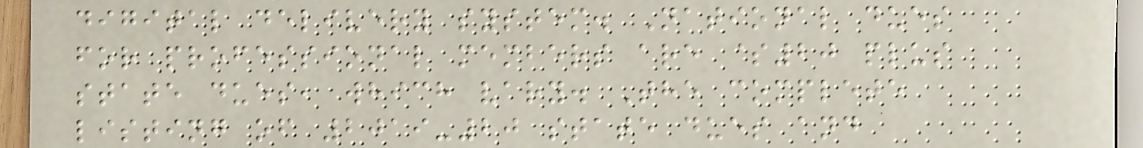digital delivery system. National dues
for professional members are $20 plus
state dues, which vary. The complete
listing of 2019-20 state dues and
